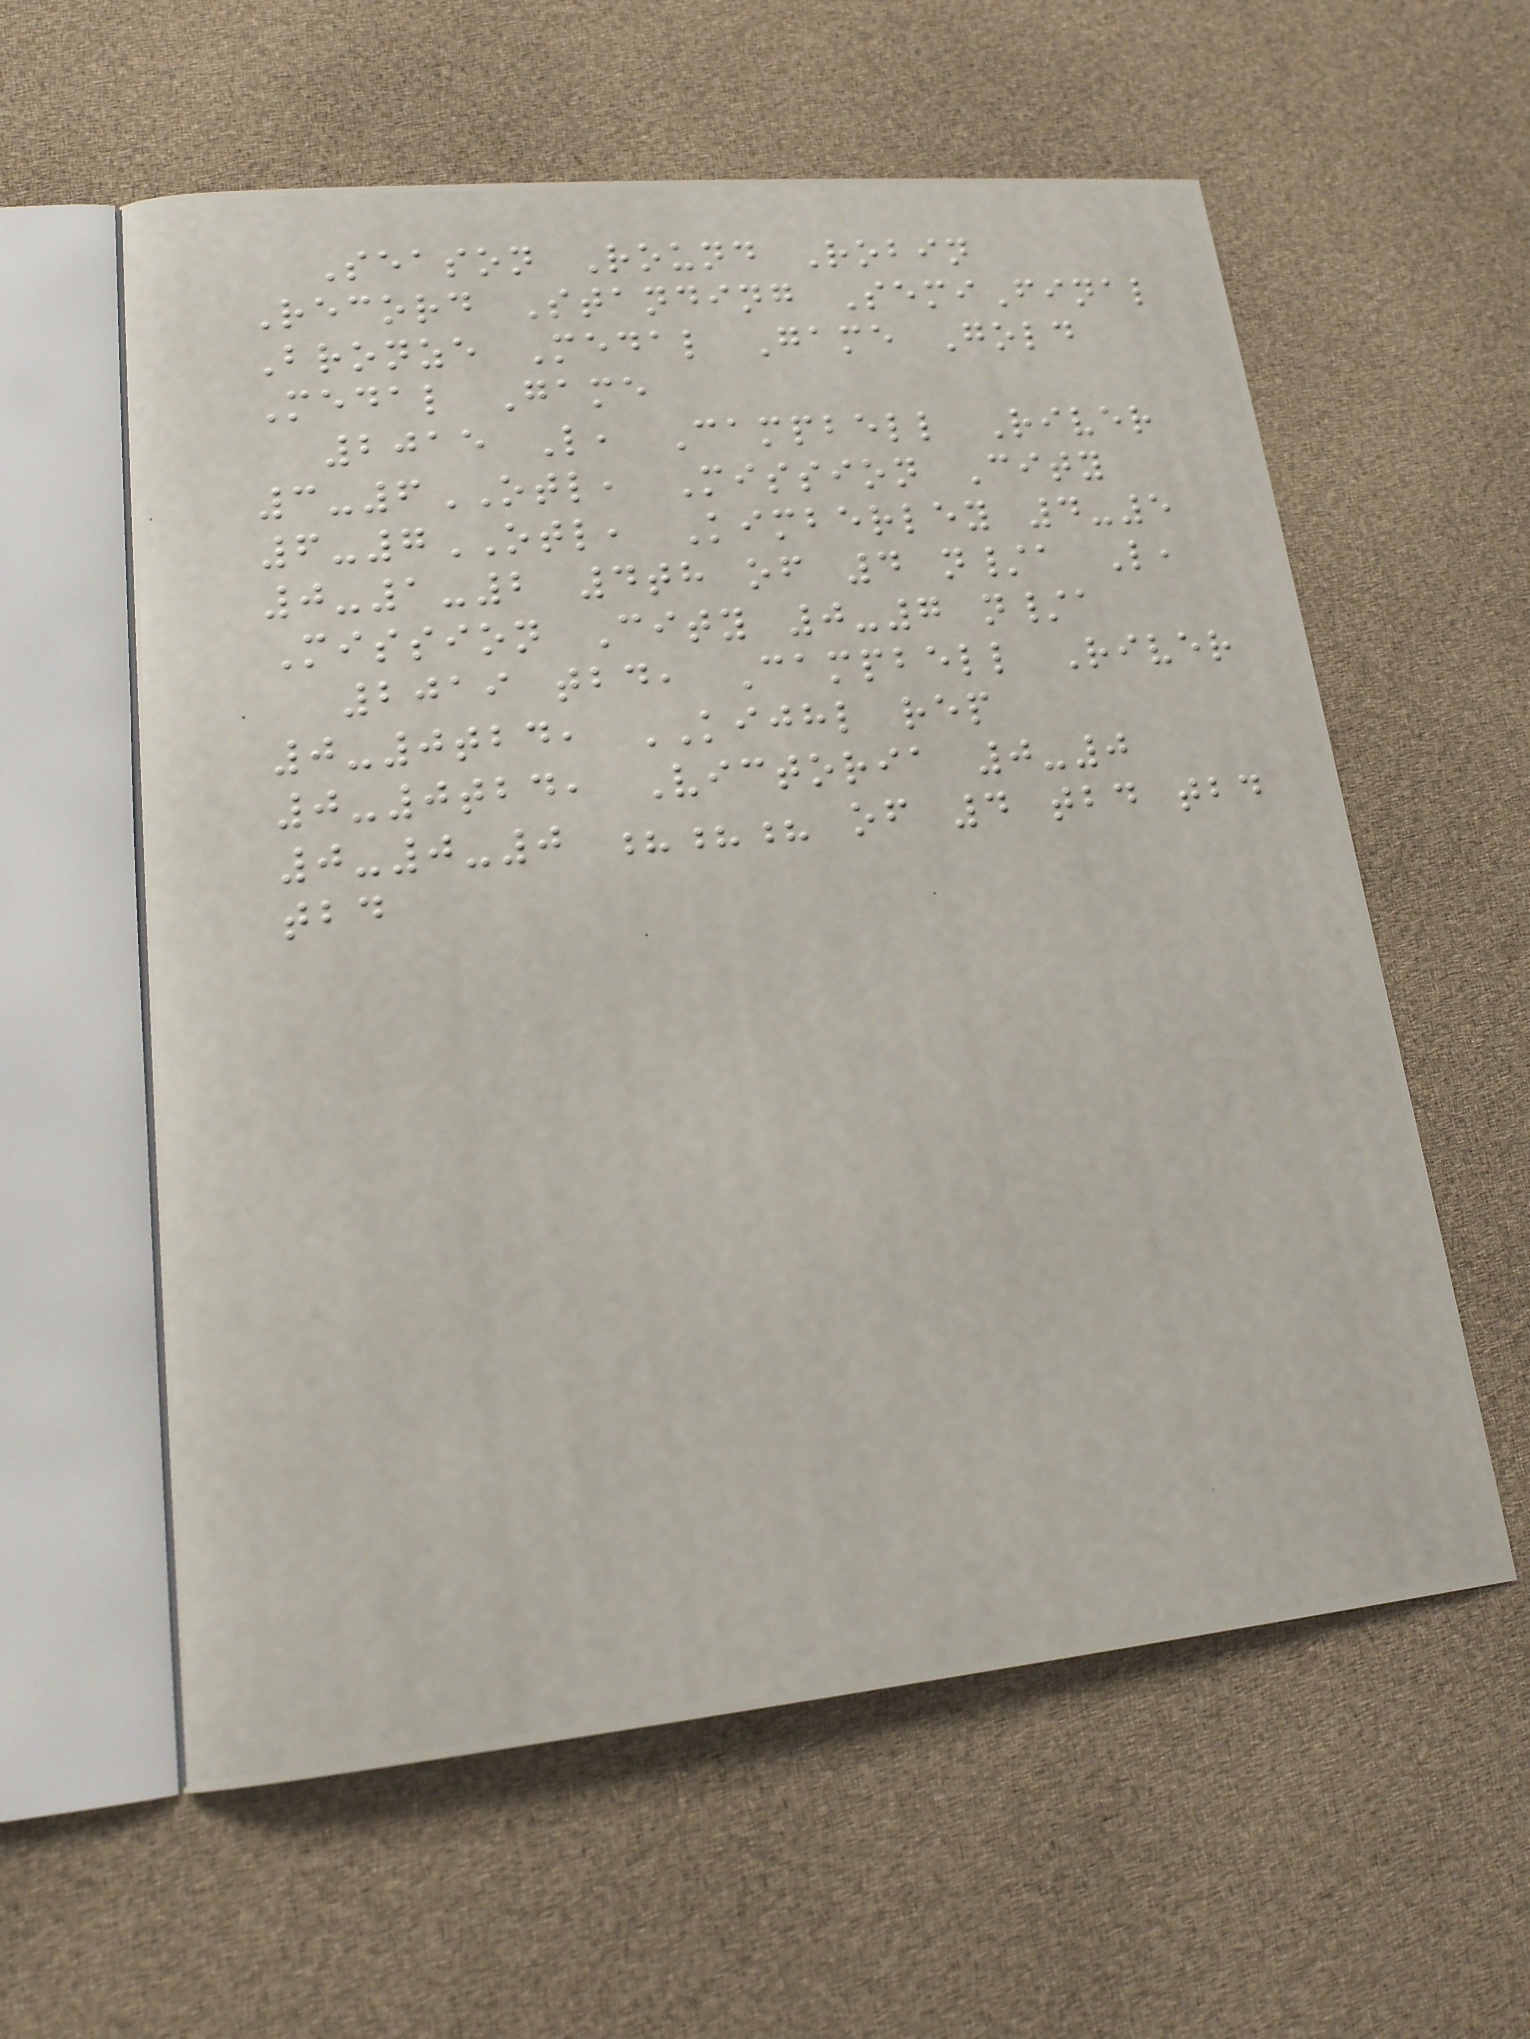Season Round Robin
Record Standing SemiFinal
Bronze Medal Game Gold
Medal Game
2015 L, Campbell River
3-6OTL, Mission City
6-7OTL, Kimberley 4-5
0-1-2 4th of 4 n/a L,
Mission City 0-7 n/a
2019 tbd, Campbell River
0-0tbd, KIJHL rep
0-0tbd, Victoria 0-0
0-0-0 ??? of 4 tbd tbd
tbd
